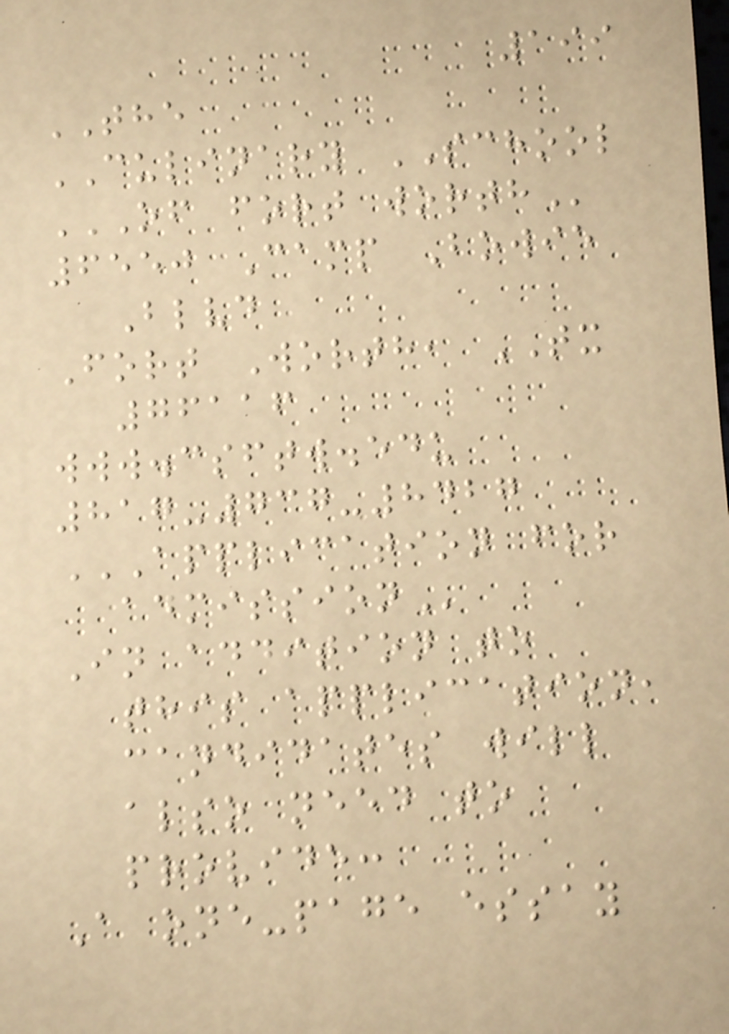199
THE
CULINARY SCHOOL
OF FORT WORTH
6550 Camp Bowie
Blvd
Fort Worth, TX
76116
www.csftw.edu
817-737-8427
APPLICATION FOR
ADMISSION
In addition to
this application,
candidates will
also need to
provide:
A one-page essay
